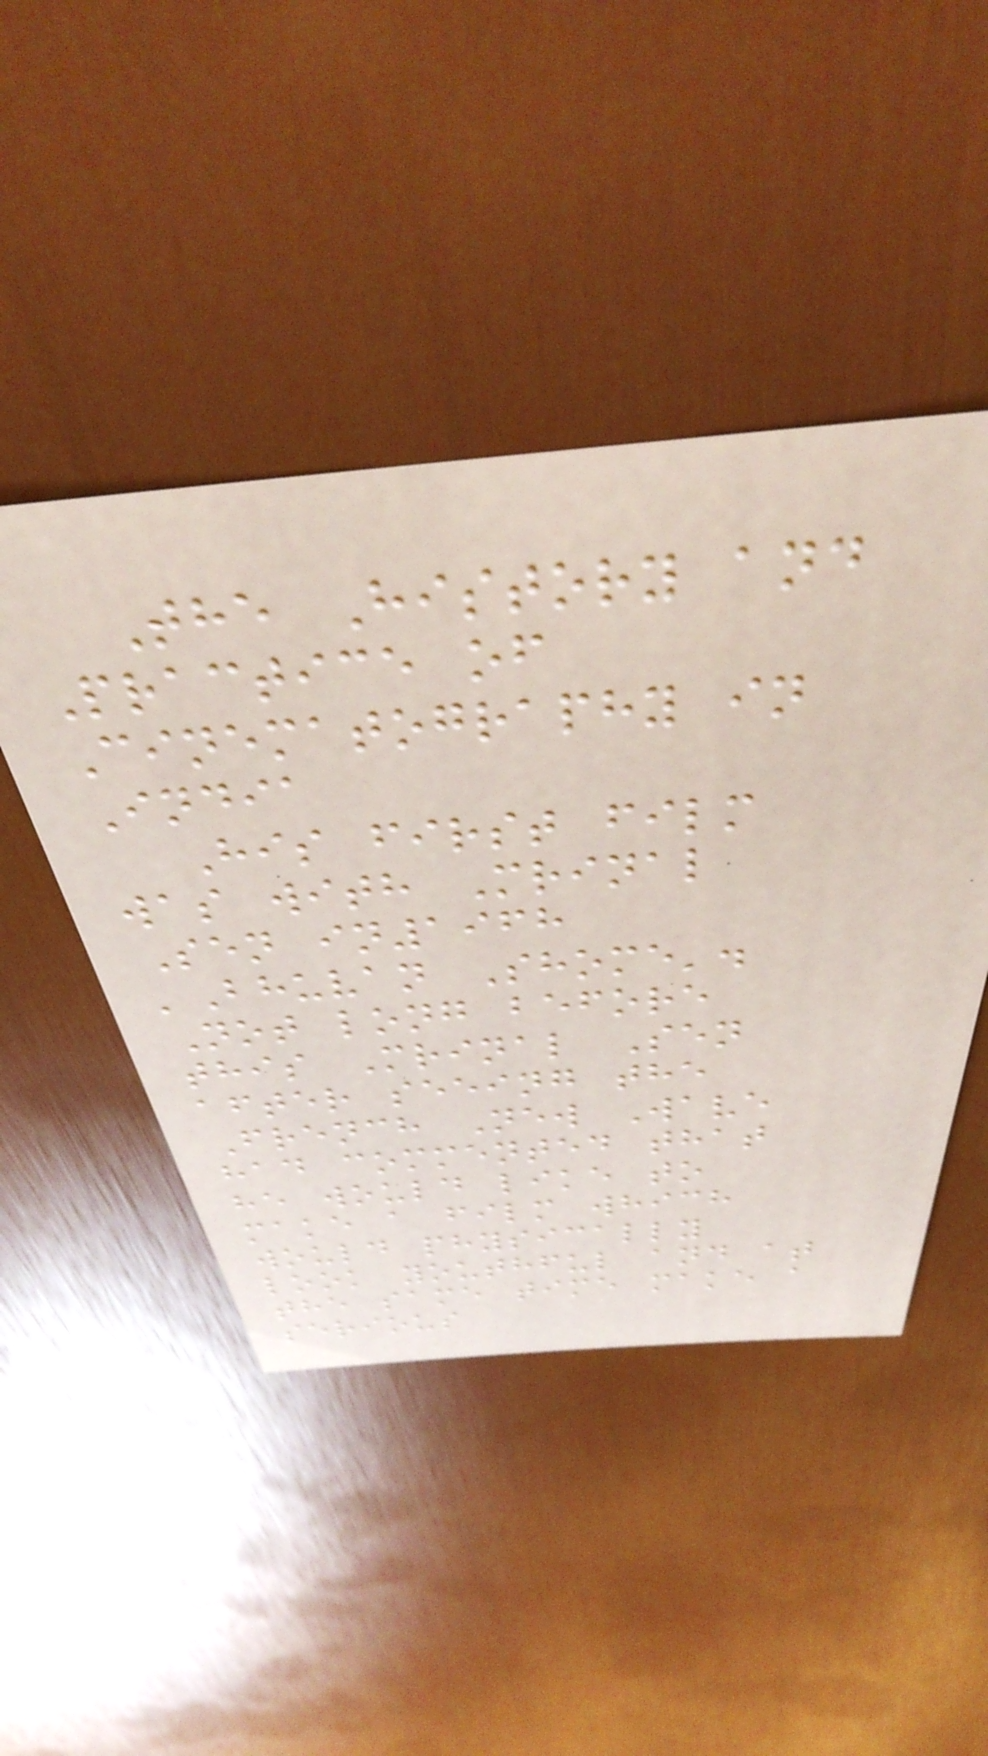The History and
Practice of
Cinematography in
India
His first film
was with Mrinal
Sen in1968
'Bhuvan Shome'.
Not long before
this Mrinal Sen
after seeing the
French New Wave
had commented that
he would like to
make a film which
would physically
look youthful and at
the same time make a
serious
